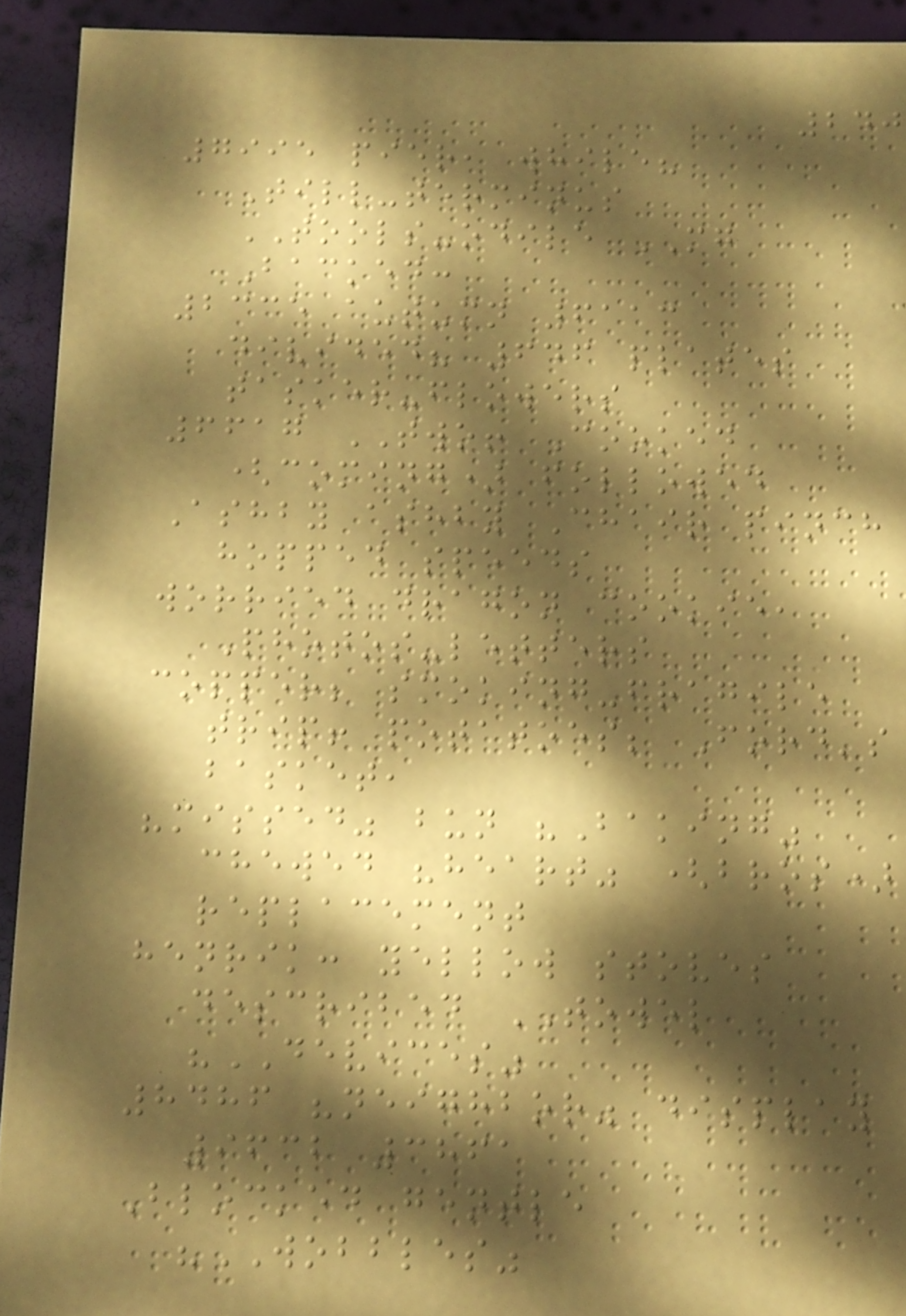240
7995 pier, while?
Till-terminus
TOOLS-odile MG
Backed:
2335 autumn 6113
divided? 646 plates
tasker-flowers
6617 TWO! Cooked
(coming) followed
Ashby ashby Chair pinch
hopped speeds
worried dragon cookie,
Photos-letters
copper; smoking-fragile
trip! potatoes; Ford's
basket,
"missed" bun "Baking"
chewed "heart" (bros)
replacement
henrik: yellow stoves
described TOWEL
"DEVICES"
8486 "neighbor" display
9632 3861
Blocked gentle
"WOBBLES"
